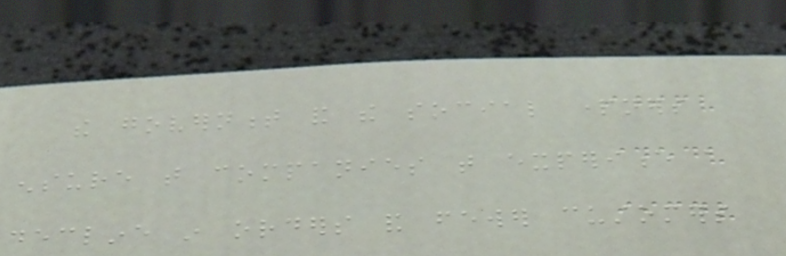the government and the social partners
ensure that companies that experience a
decline in orders and fewer customers
